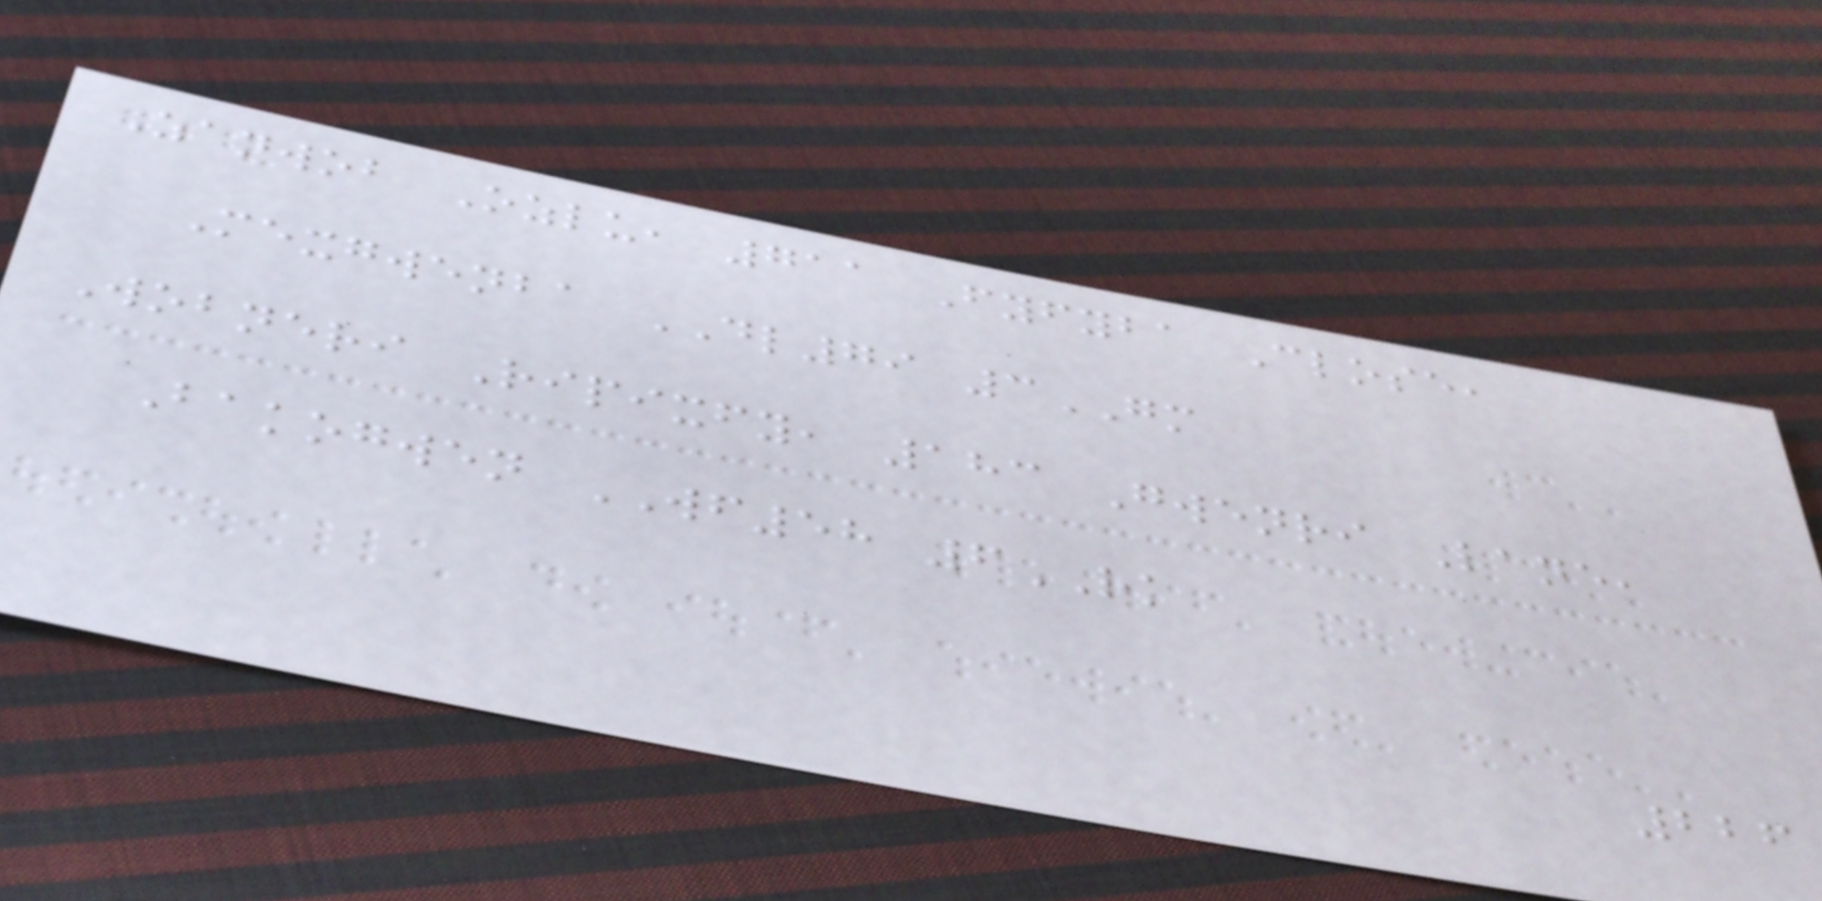Zanwob Ozlu, 711 Fyfyba Close,
Mexgwenba DL79 3GM
Wobneri Ripixfy, 183 Gwenri Lane,
Bakogwen WF58 6RK
226
